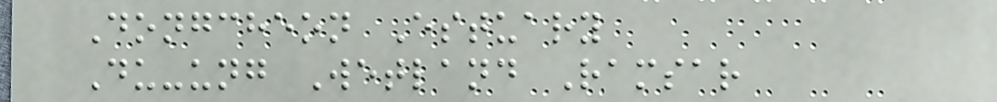Dongcheon Estuary
Du-ung Wetland Ramsar
